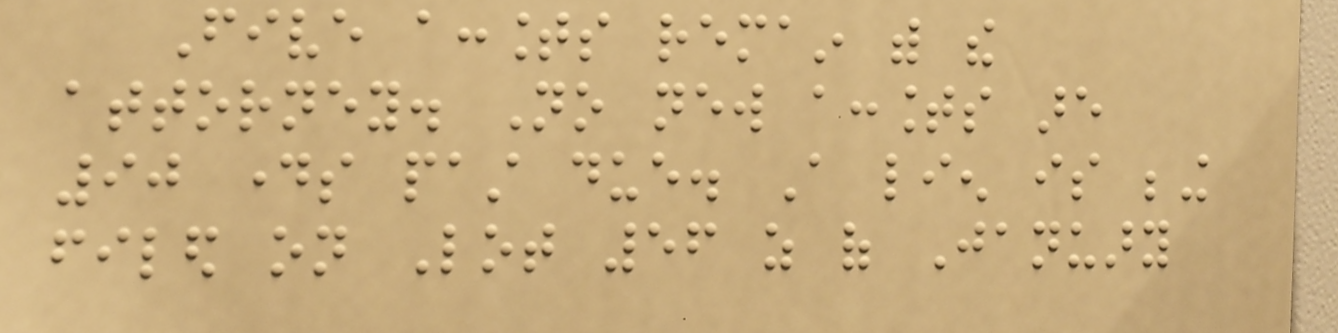Five accounts remain with the
attorney. No new accounts are
90 days past due. A lien is being
filed on Lot 56 as of January
